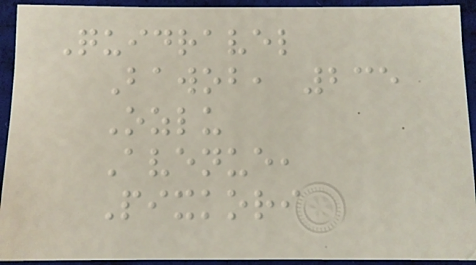Quidravel
Bawob, 235
Ozlu
Avenue,
Pixkori
